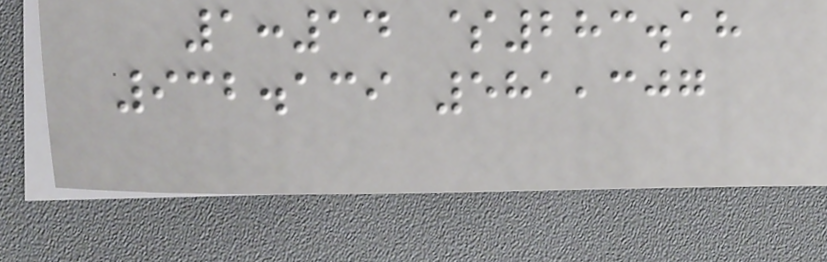1:14 $283.18
932.139 581,307
